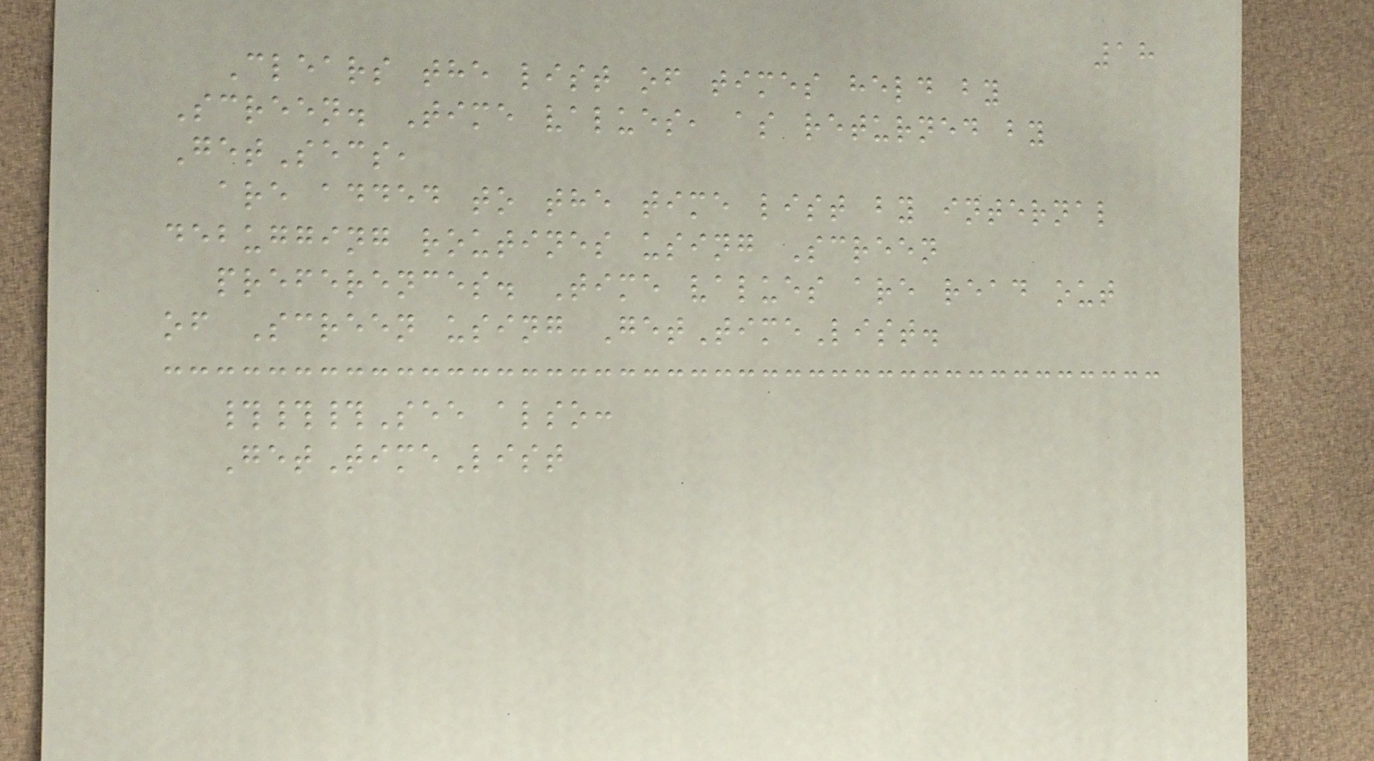18
Clears the list of times held by
Screen. Time values, as returned by
GetSecs,
are added to the time list by internal
debugging routines using Screen
preferences. Time values are read out
of Screen using GetTimeList.
###See also:
GetTimeList
